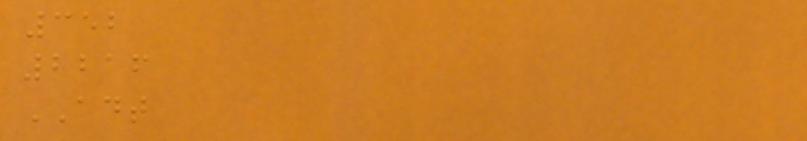352
2216
ADT
